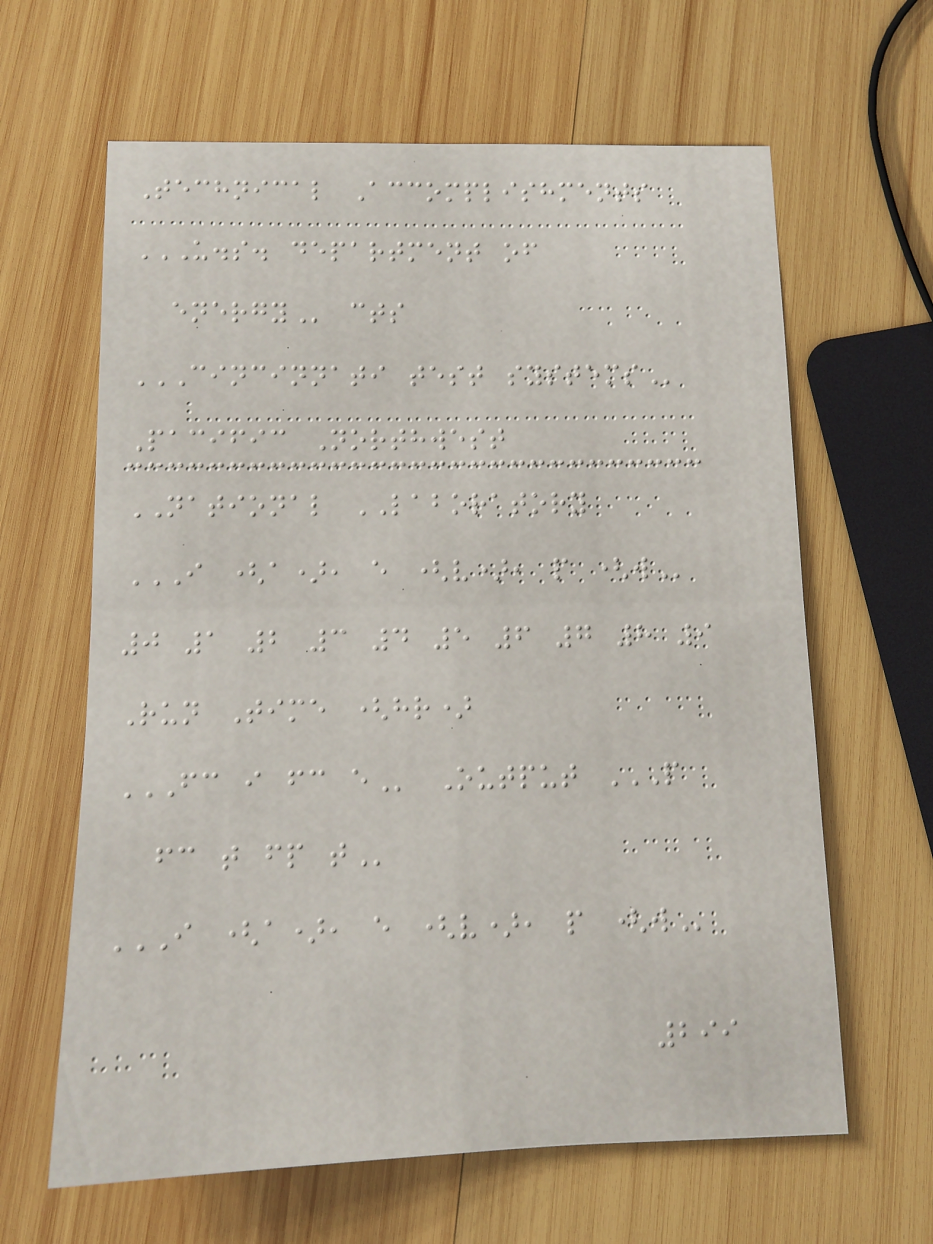Technical Accomplishments
U.S. DEPARTMENT OF
ENERGY cts
CINCINNATI TEST SYSTEMS
Pacific Northwest
NATIONAL LABORATORY
I (A), E (V), P (W
0 1 2 3 4 5 6 7 8 9
Run Time (hr)
FC I FC E Output P
FC T FP T
I (A), E (V), P (W
299
